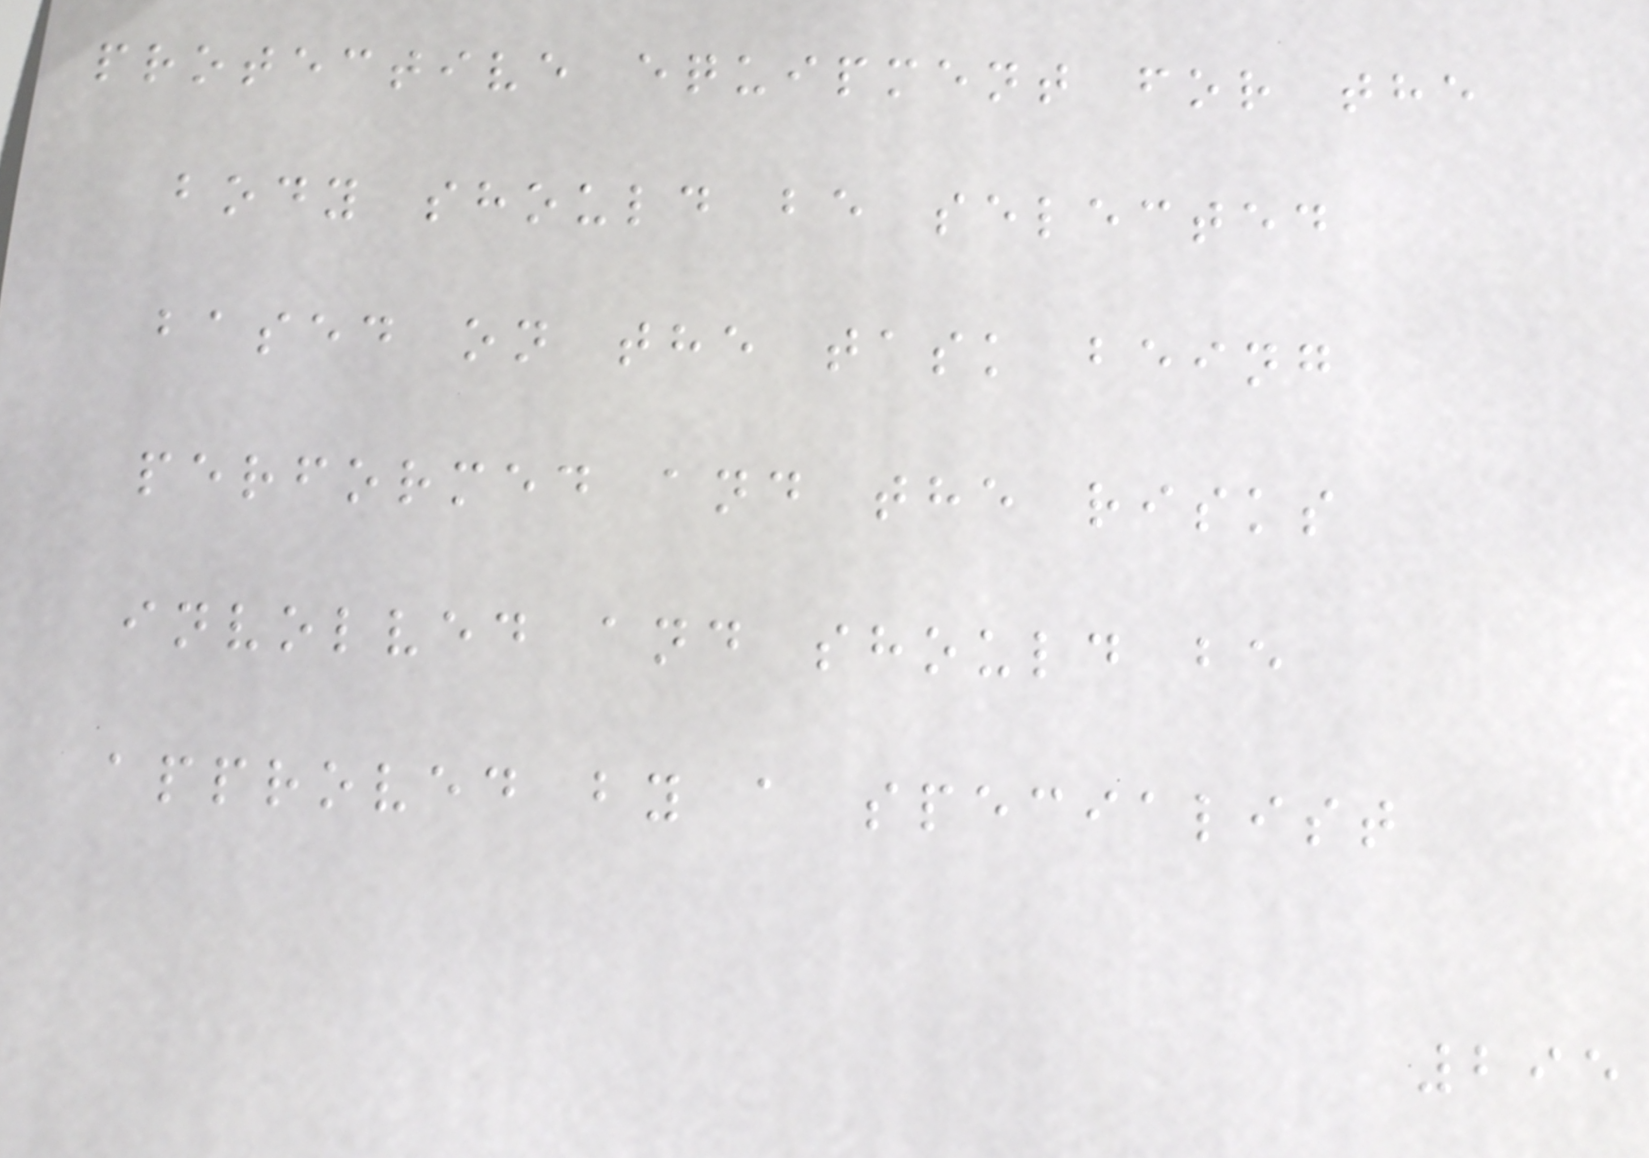protective equipment for the
body should be selected
based on the task being
performed and the risks
involved and should be
approved by a specialist
295
